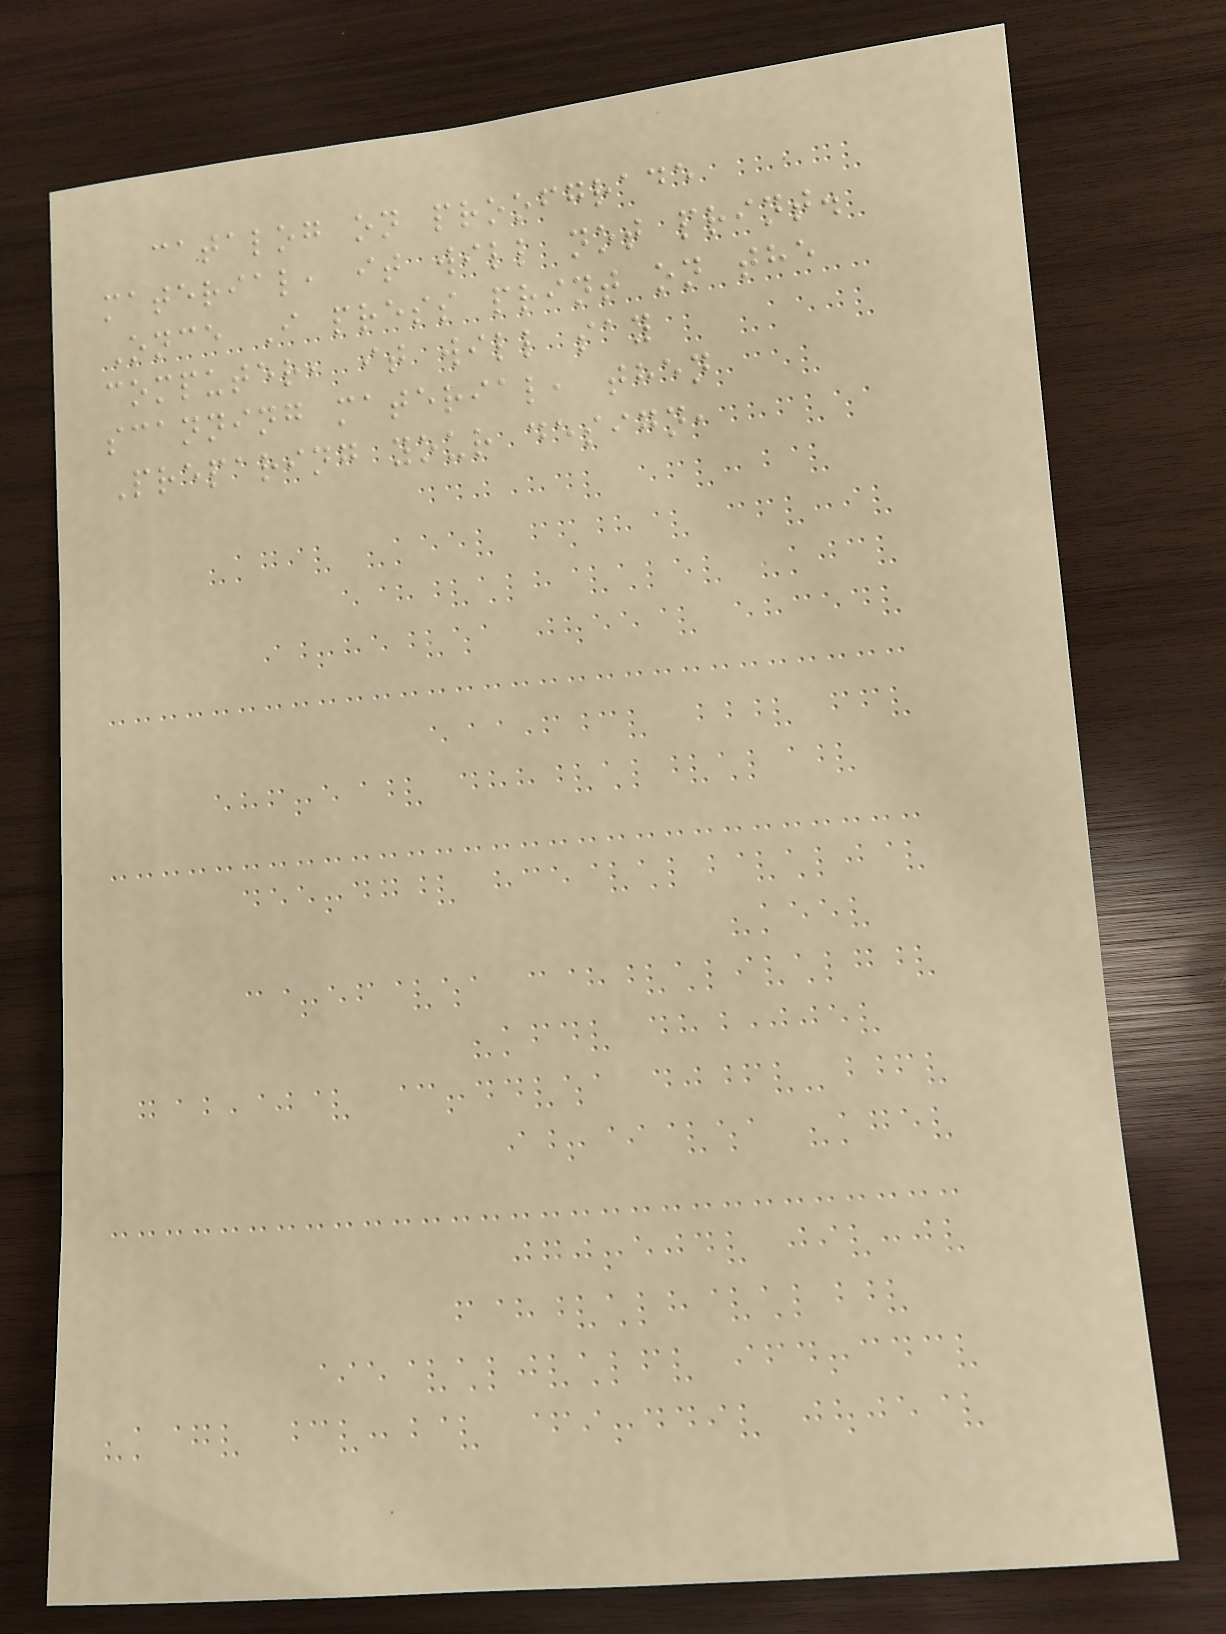catalog on proofgrade
material, it will not print.
Once I press print on the
computer, it will say
scanning material, then
Preparing your design,
